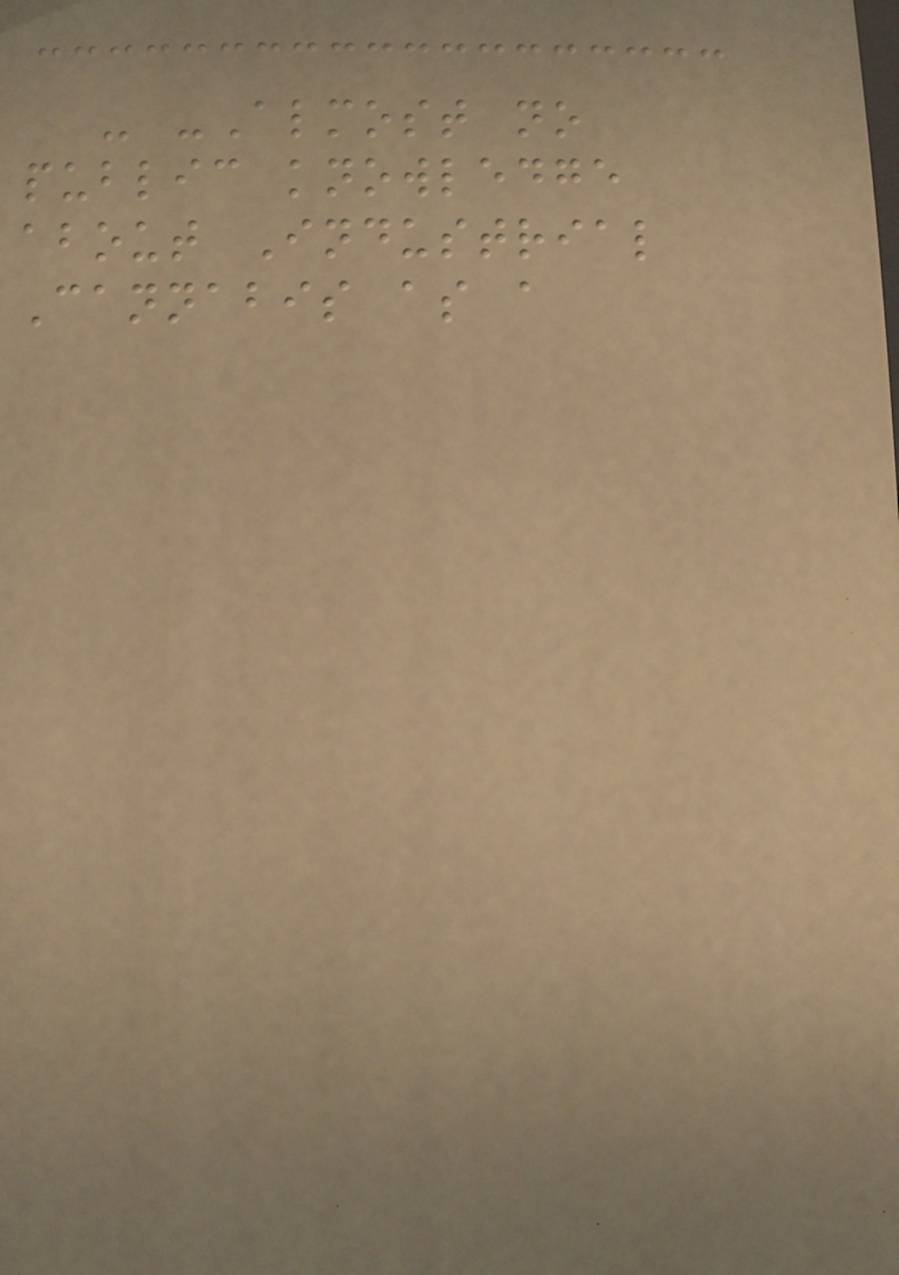- -Almost no
public knowledge
about Industrial
Cannabis as a
